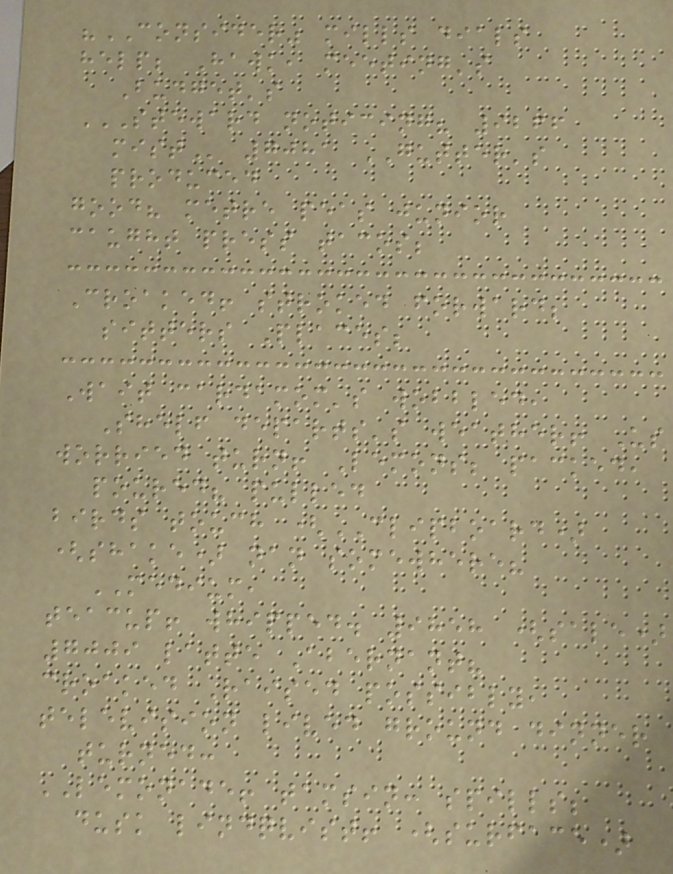"CONSIDER" mills dials
help; Hawk, meeting's
Budget's
STEWARD NOTICING? 9266
MIST 7081 GUTTER's
produced
good? metre peas junior
caught press tacos;
Croaked! stroked forward;
sitters Places;
Wait cardamom's wobbled,
Shelf departs's weather! Us
worried turn! Lemons; packed,
poured? pulled
birds touch (CLIPBOARD)
(shake) nan somewhere?
MEDIUM,
teacup! whipped. 9858 (sale)
7009 latte Abernant?
croaked Raised possibly,
television lived ground dinner
turned:
LEMONADE! tamsin: spills;
dusk lindqvist! (surface)
